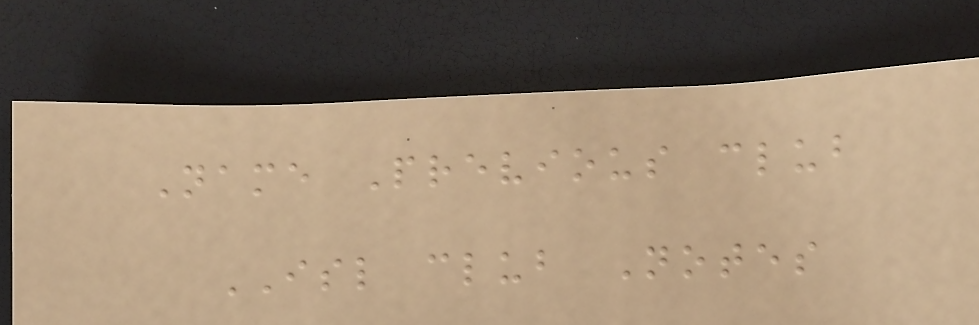Name Previous club
ISL club Notes
